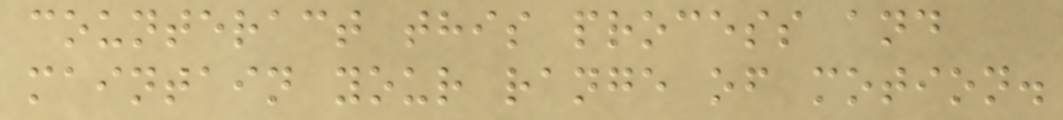counteract this process and
maintain your range of motion.
